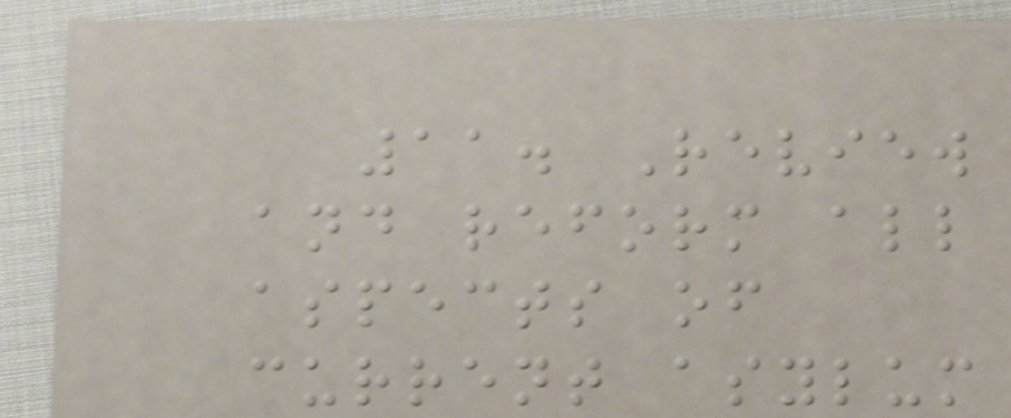11. Review
and reform all
aspects of
current asylum
